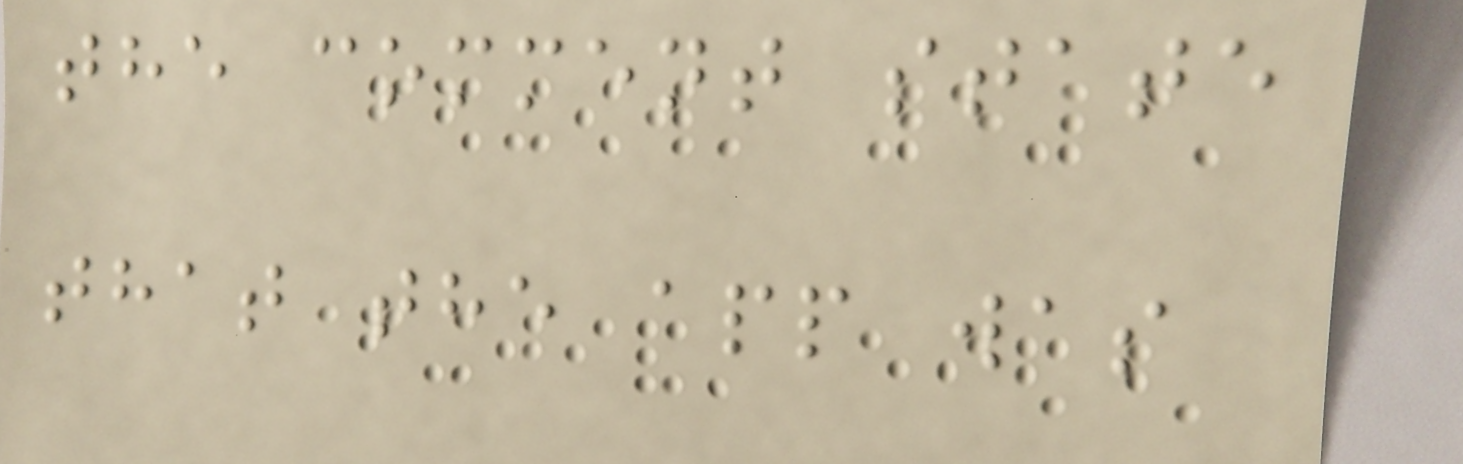the comment state
that the app was
